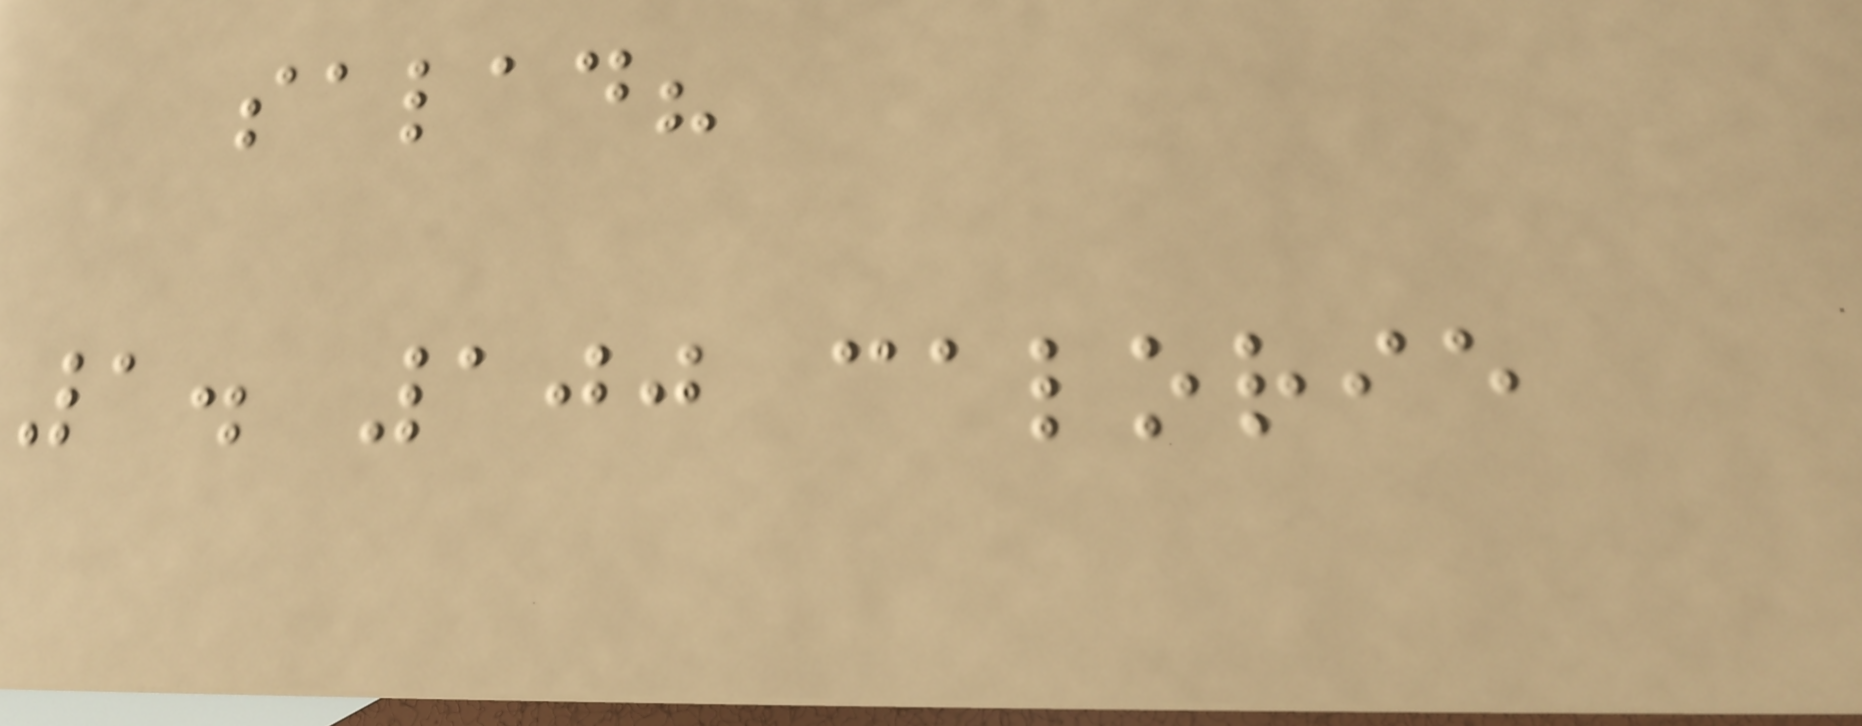salad?
1. 100 calorie
